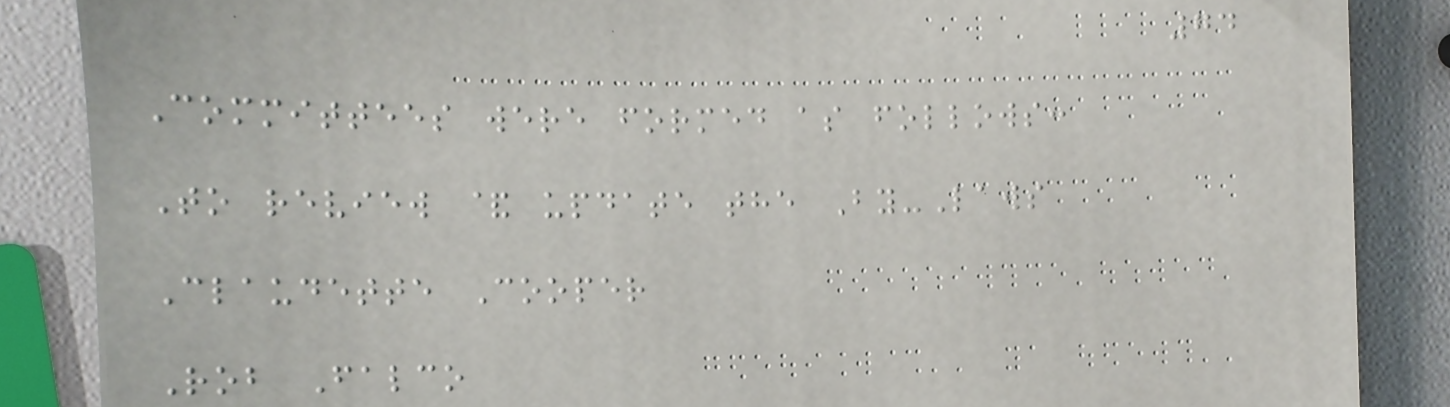74
Committees were formed as follows:
To review & update the By-Laws
Claudette Cooper
Rob Falco
